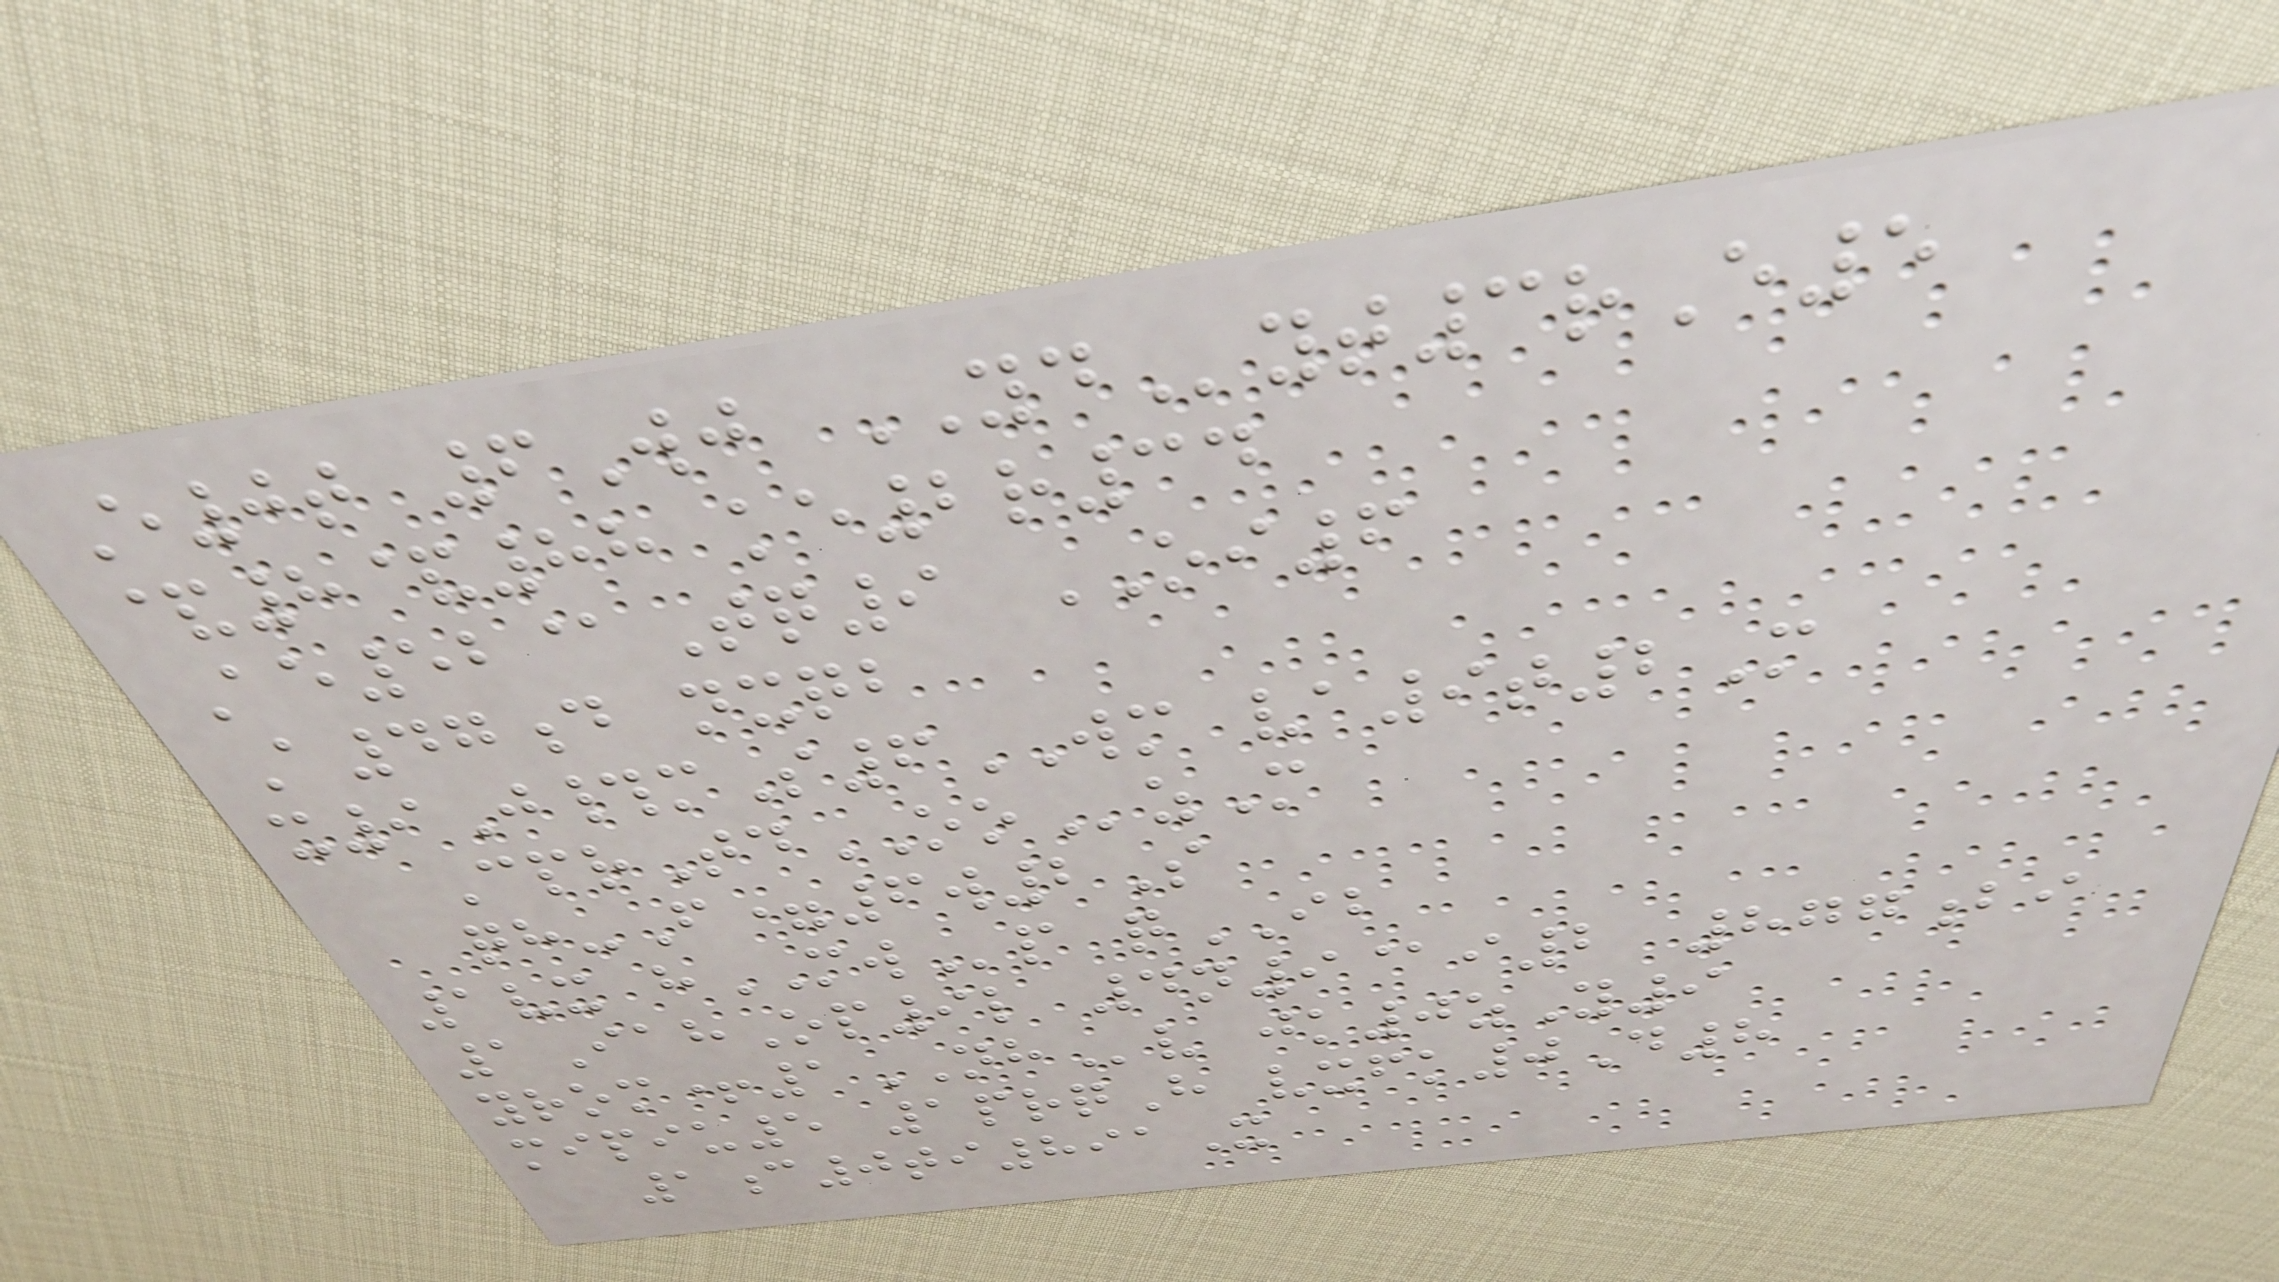E0t 6Wj YDyt3rE5
&8&88 ke2r34
Ae52@Tq9 OI6
A47d nxqb
x9J#mS6WM va9t2M
CprTdOOzM
qh-F=6w2S
1vx hMWp qIB
1IahOp9l 4n9@i2 877bi
yrom+1NHv jk0zY9
mipiu5 1prqH vxfk0D8
1c0ti891X
